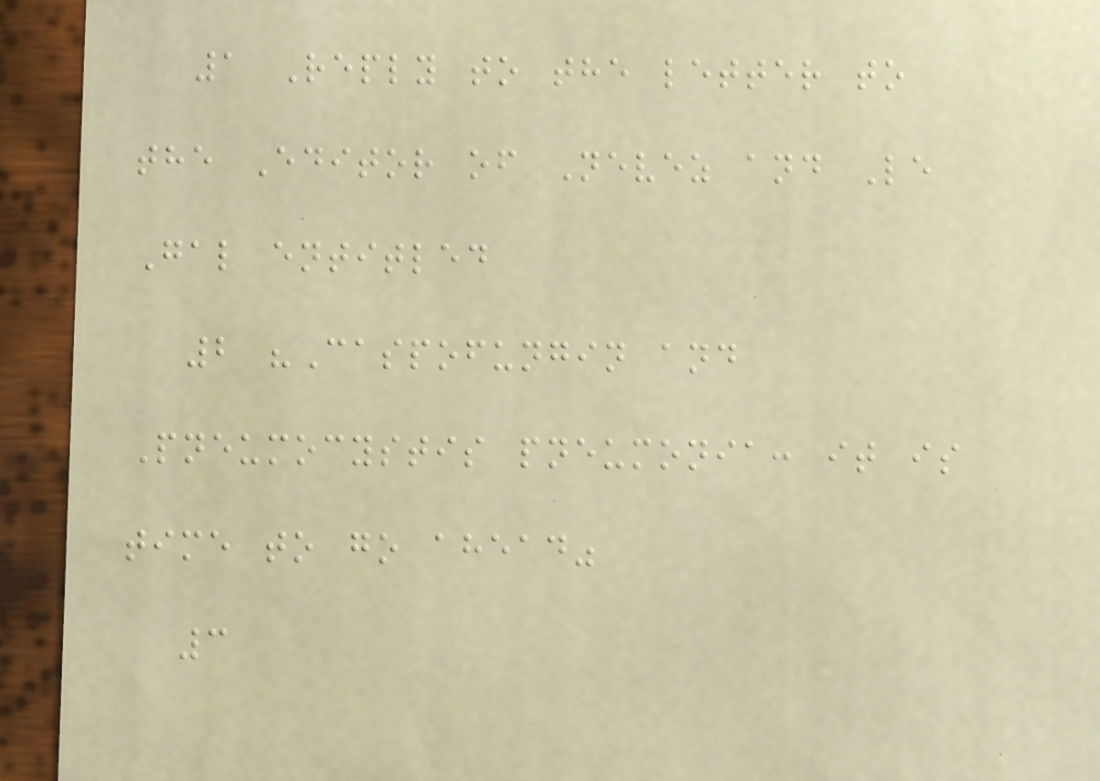1 Reply to the letter to
the Editor of Nevez and Le
Gal entitled
2 "Caspofungin and
Pneumocystis pneumonia: it is
time to go ahead"
3
